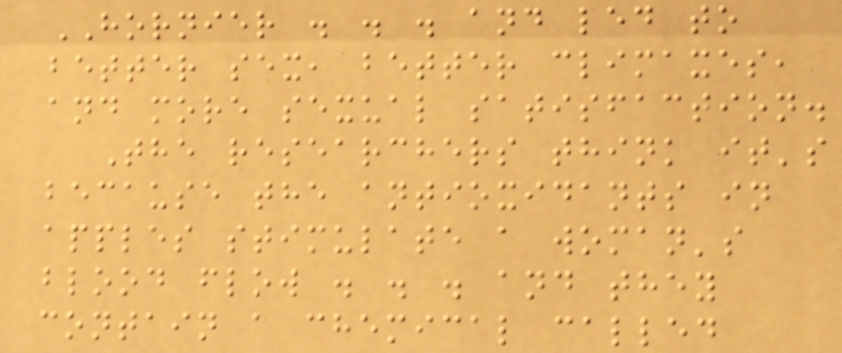HORNIER . . . and led to
better sex, better climaxes,
and more sexual satisfaction.
The researchers think it's
because the antioxidants in
apples stimulate a woman's
blood flow . . . and they
contain a chemical called
